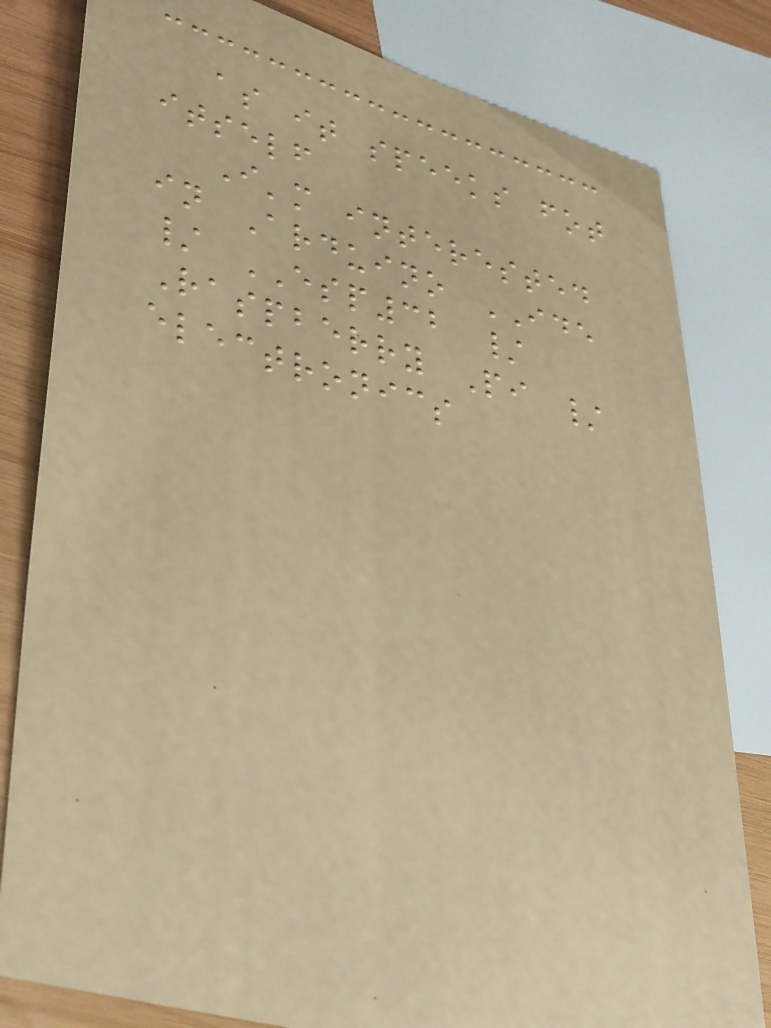as it speeks fot
itself
I'm interested
in Arduino IDE
/ ESP32 /
Raspberry Pi /
electronics
